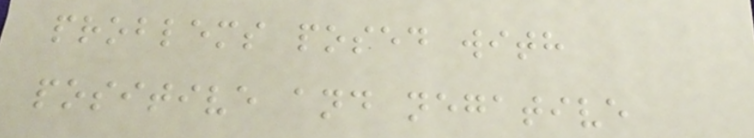problems posed with
positive and negative
